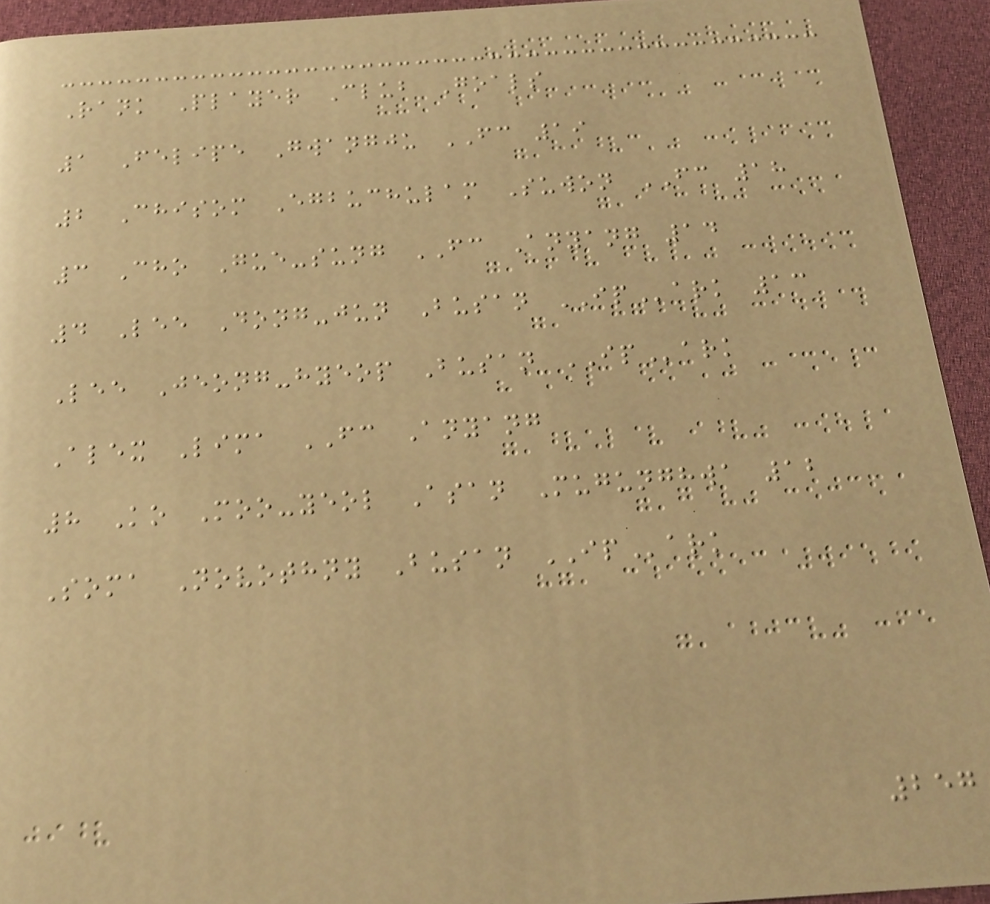Rank Player Club Goals
1 Felipe Gwangju FC 19
2 Chisom Egbuchulam Suwon FC 18
3 Cho Gue-sung FC Anyang 14
4 Lee Dong-jun Busan IPark 13
Lee Jeong-hyeop Busan IPark
Alex Lima FC Anyang
8 Ko Moo-yeol Asan Mugunghwa 12
Soma Novothny Busan IPark
257
